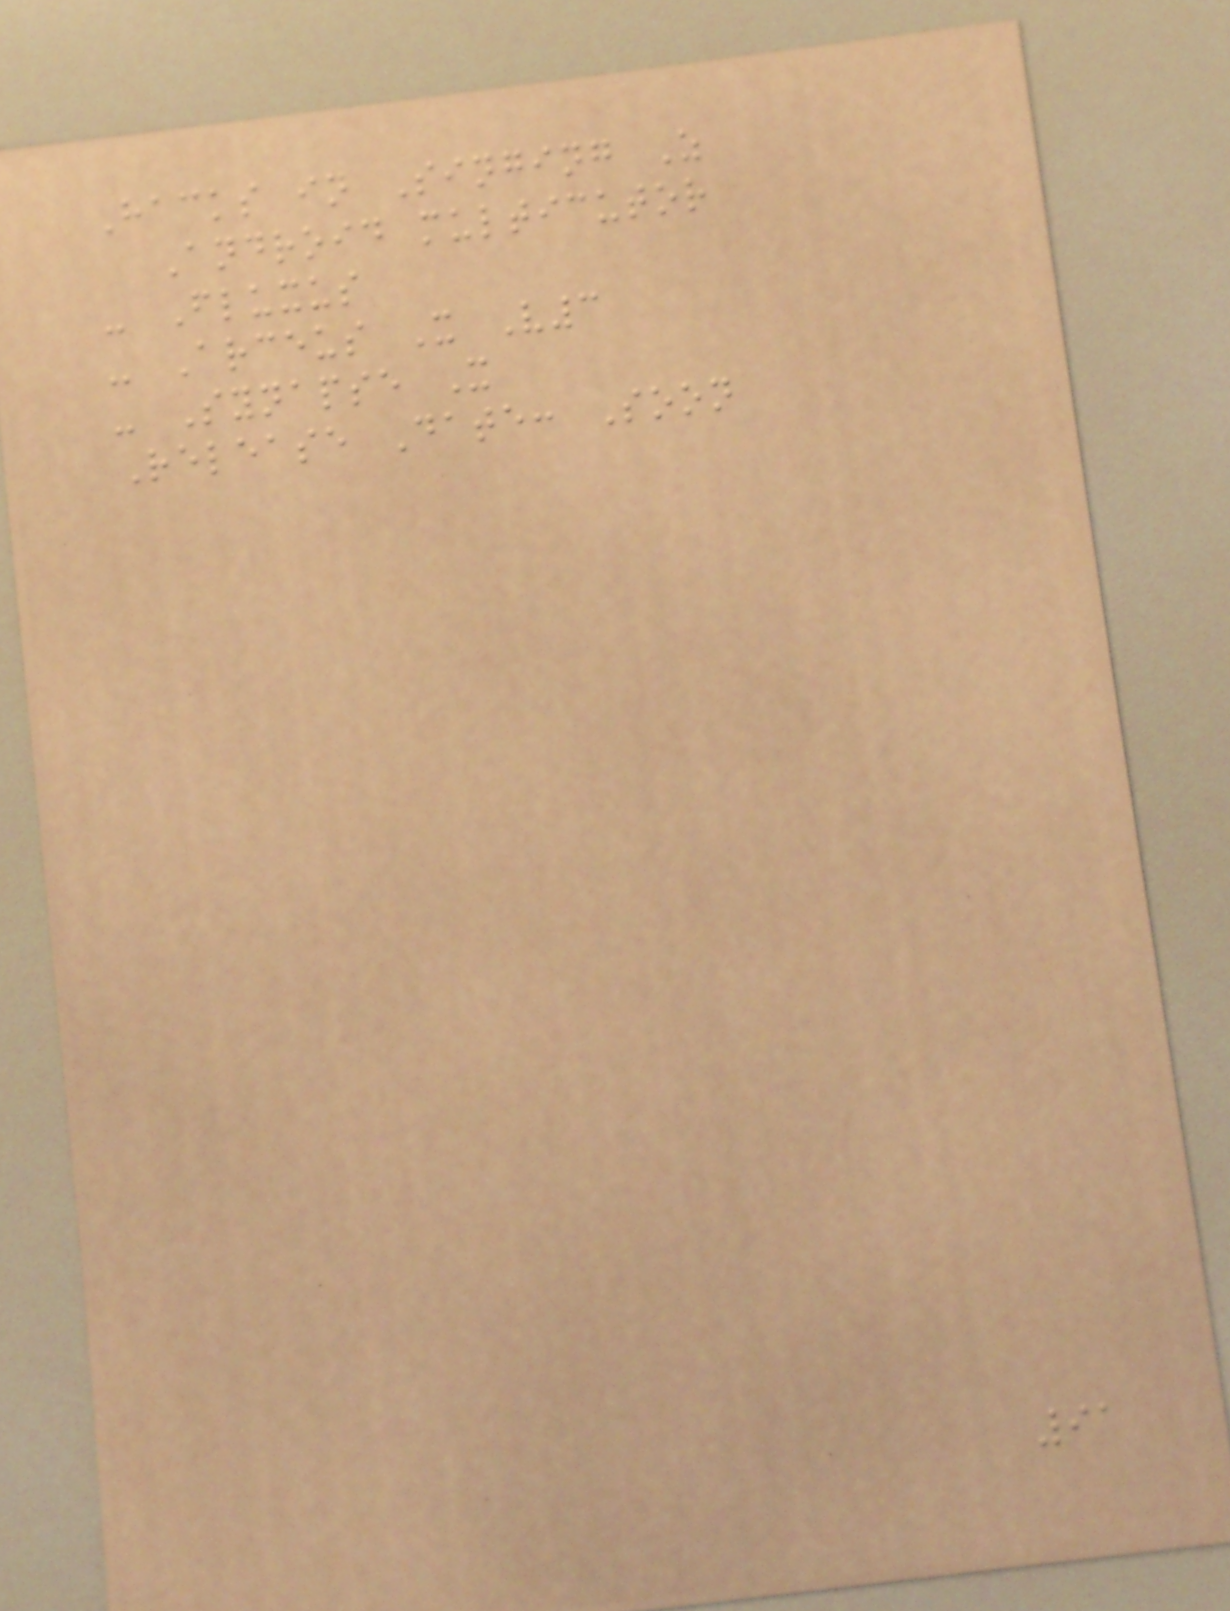Hacks in Singing Z
Android multicutor
- Fluxus
- Arceus X V3
- Synapse X
Release Date: Soon
91
